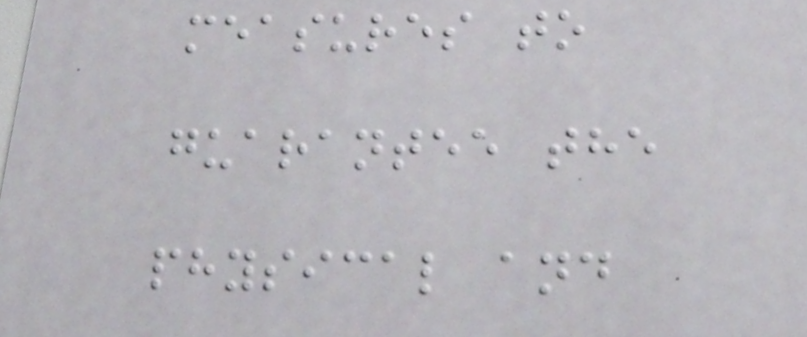measures to
guarantee the
physical and
